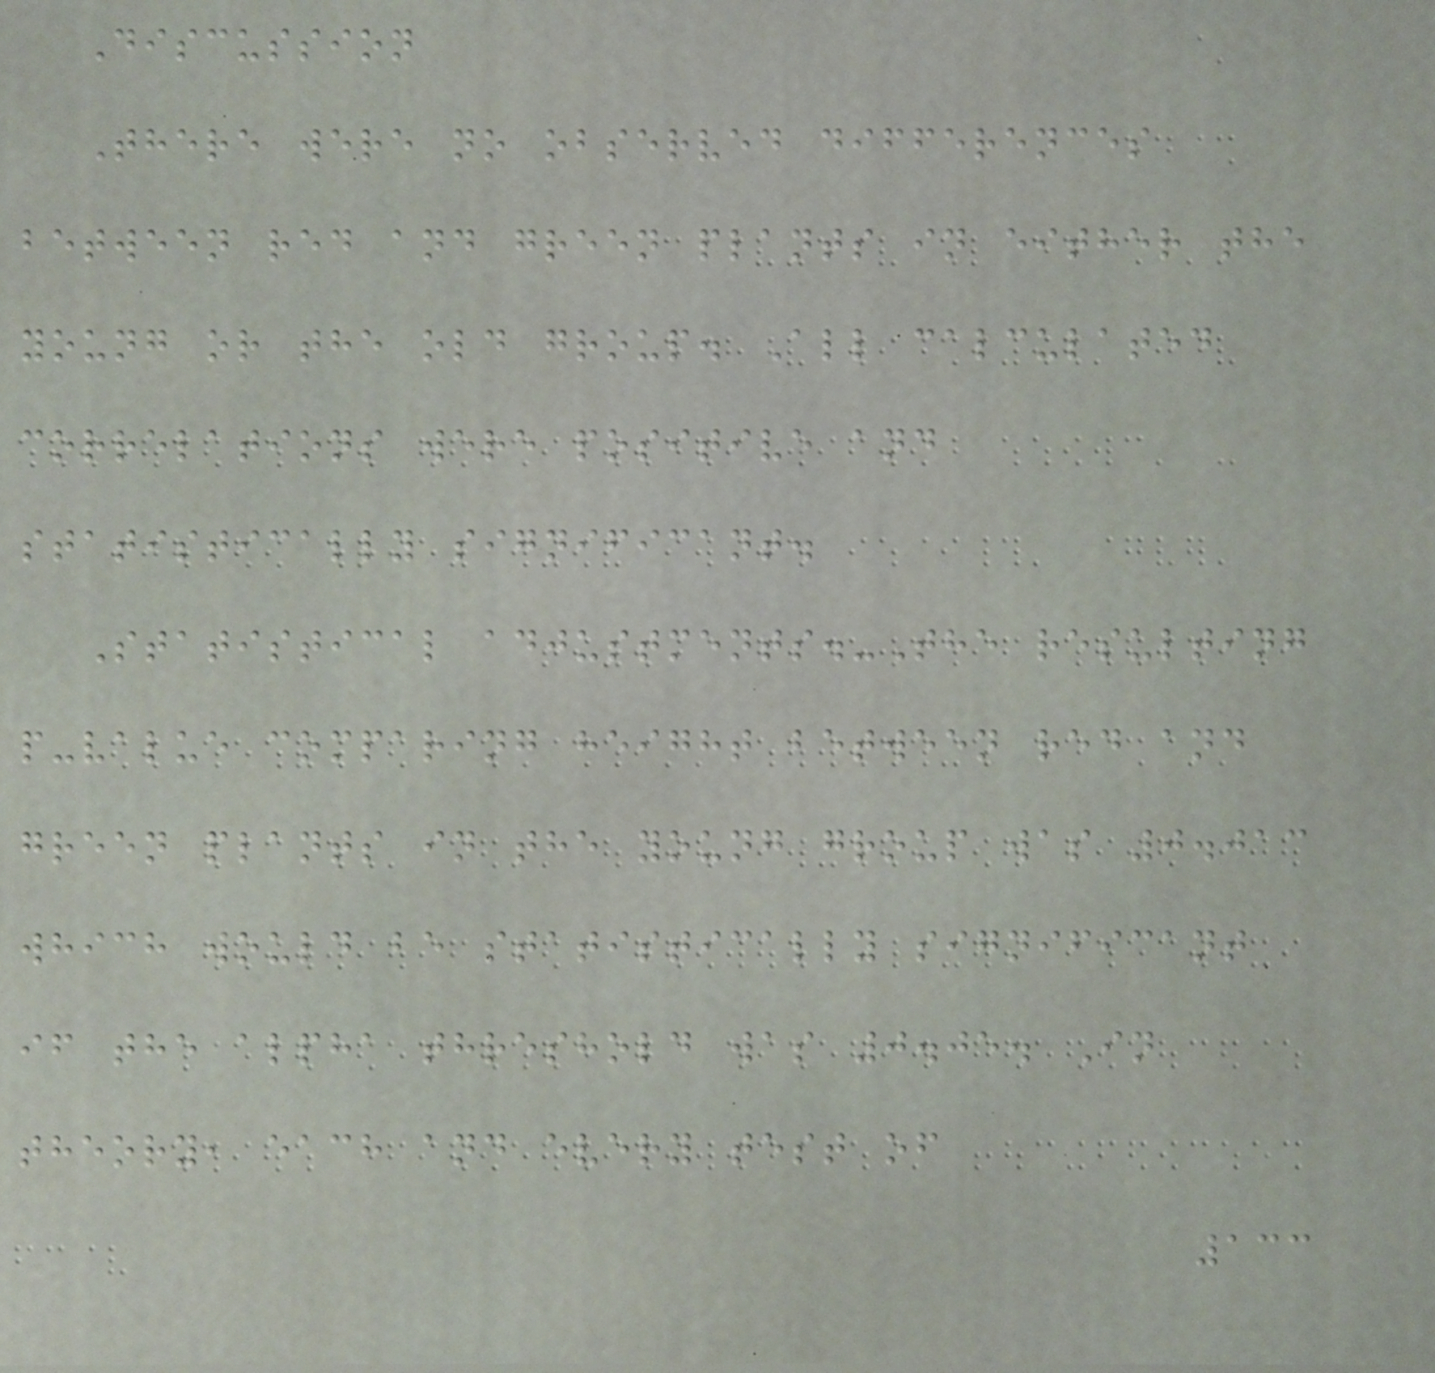Discussion
There were no observed differences
between red and green plants in either the
young or the old group. All calculated
correlations were positive and
statistically significant.
Statistical adjustments.-The resulting
p-value comparing height between red and
green plants in the young group was 0.013
which would be statistically significant
if the alpha threshold was 0.05. In
theory, each and every test of
133
